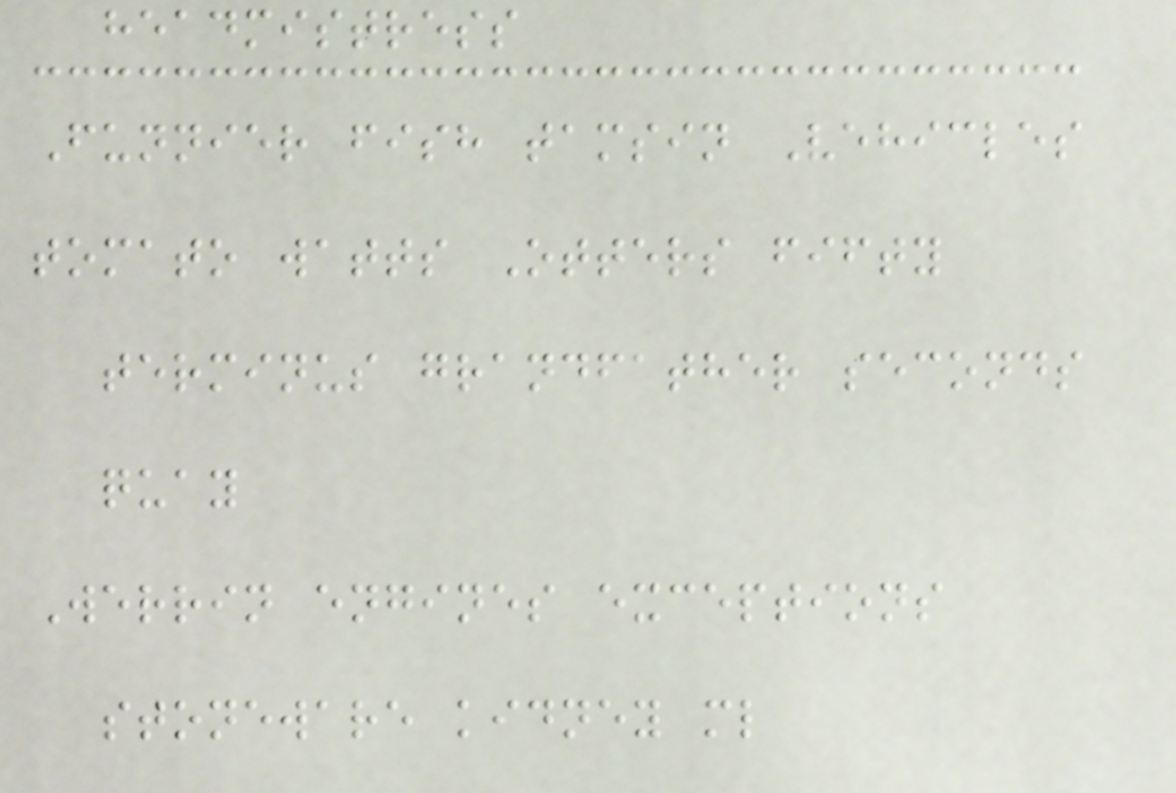headmistress
Funnier fish tamsin Vehicles
tomato watts Otters fifty
terminus grandfather seconds
quay
Werrin engines exceptions
stoneware kidney ml
